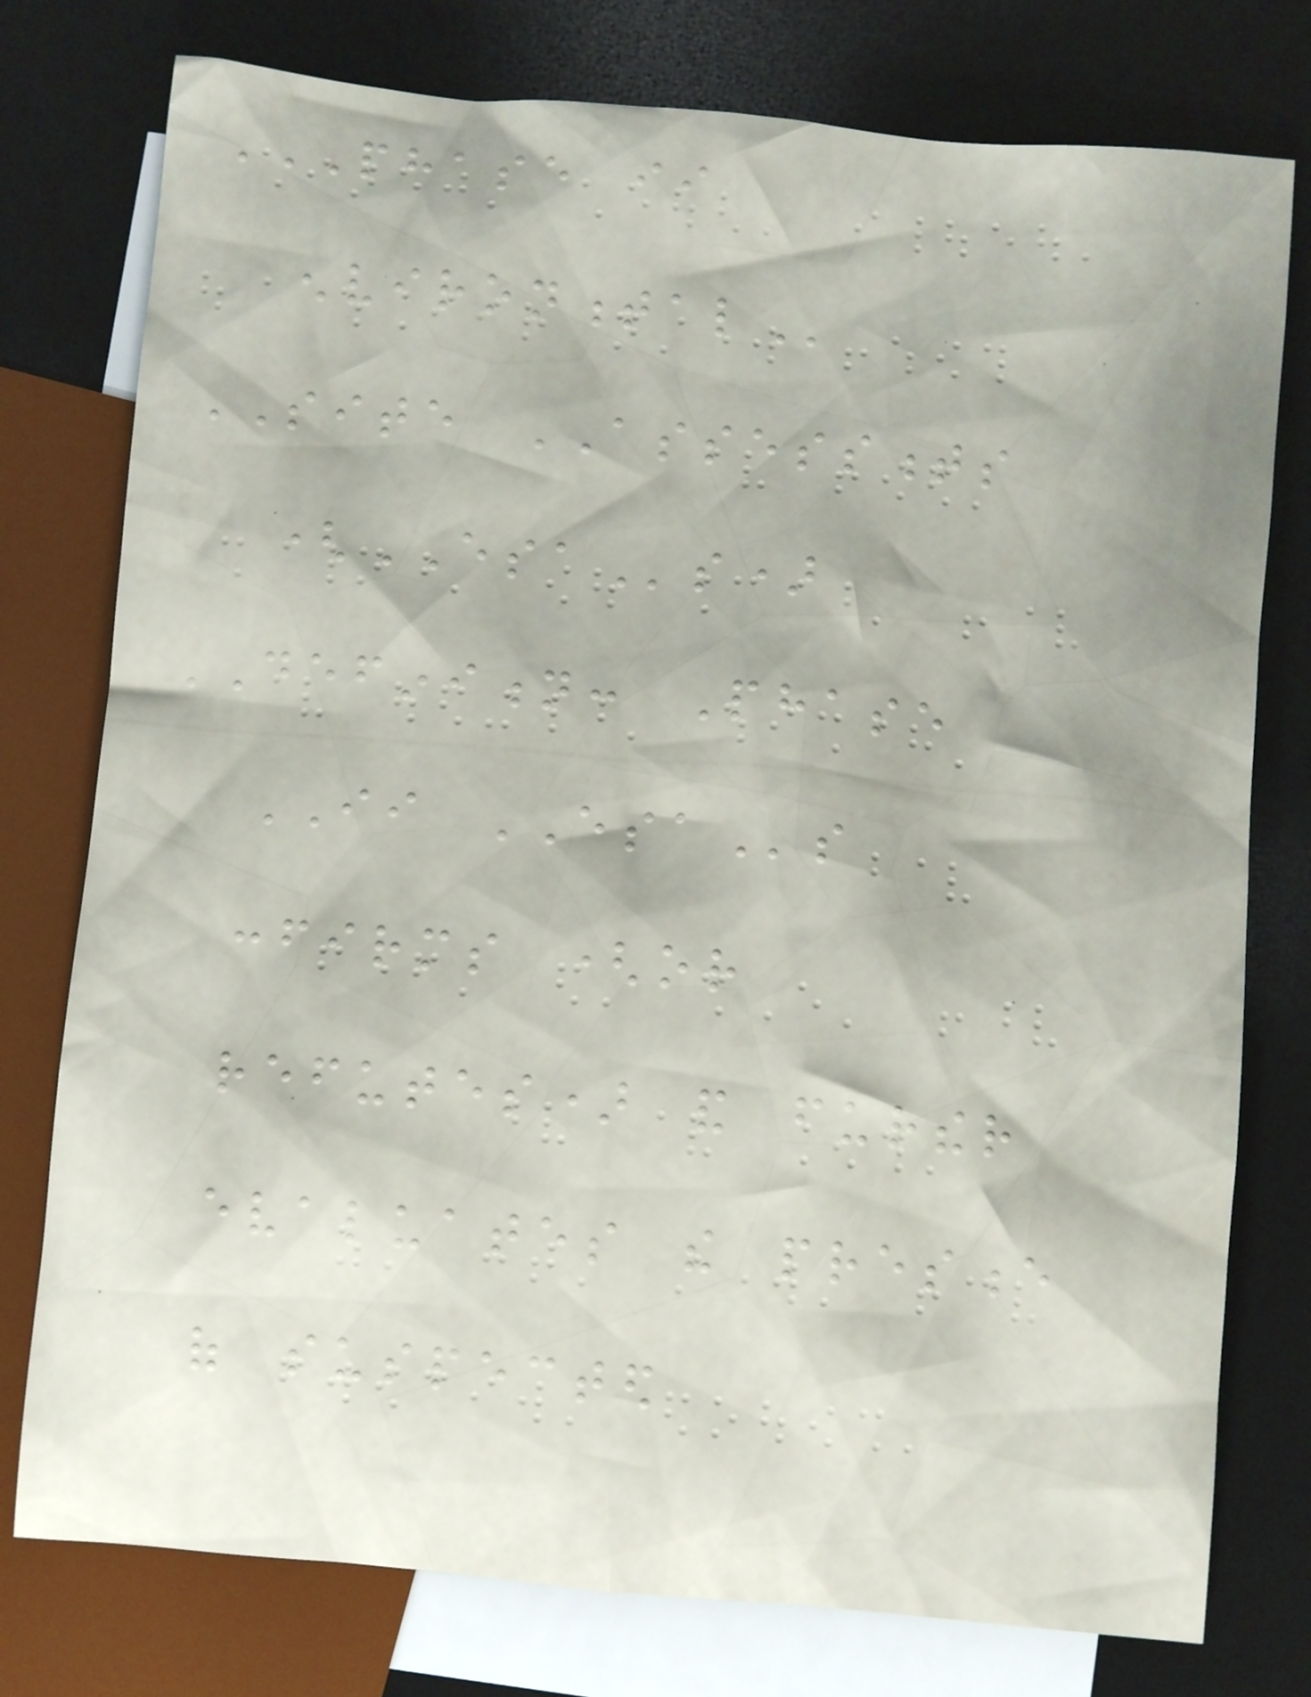PHASE II
ENVIRONMENTAL
SITE ASSESSMENTS
(ESAs)
DEFINITION: Phase
II ESAs
confirms (or
refutes) and further
evaluates the presence
of suspected
